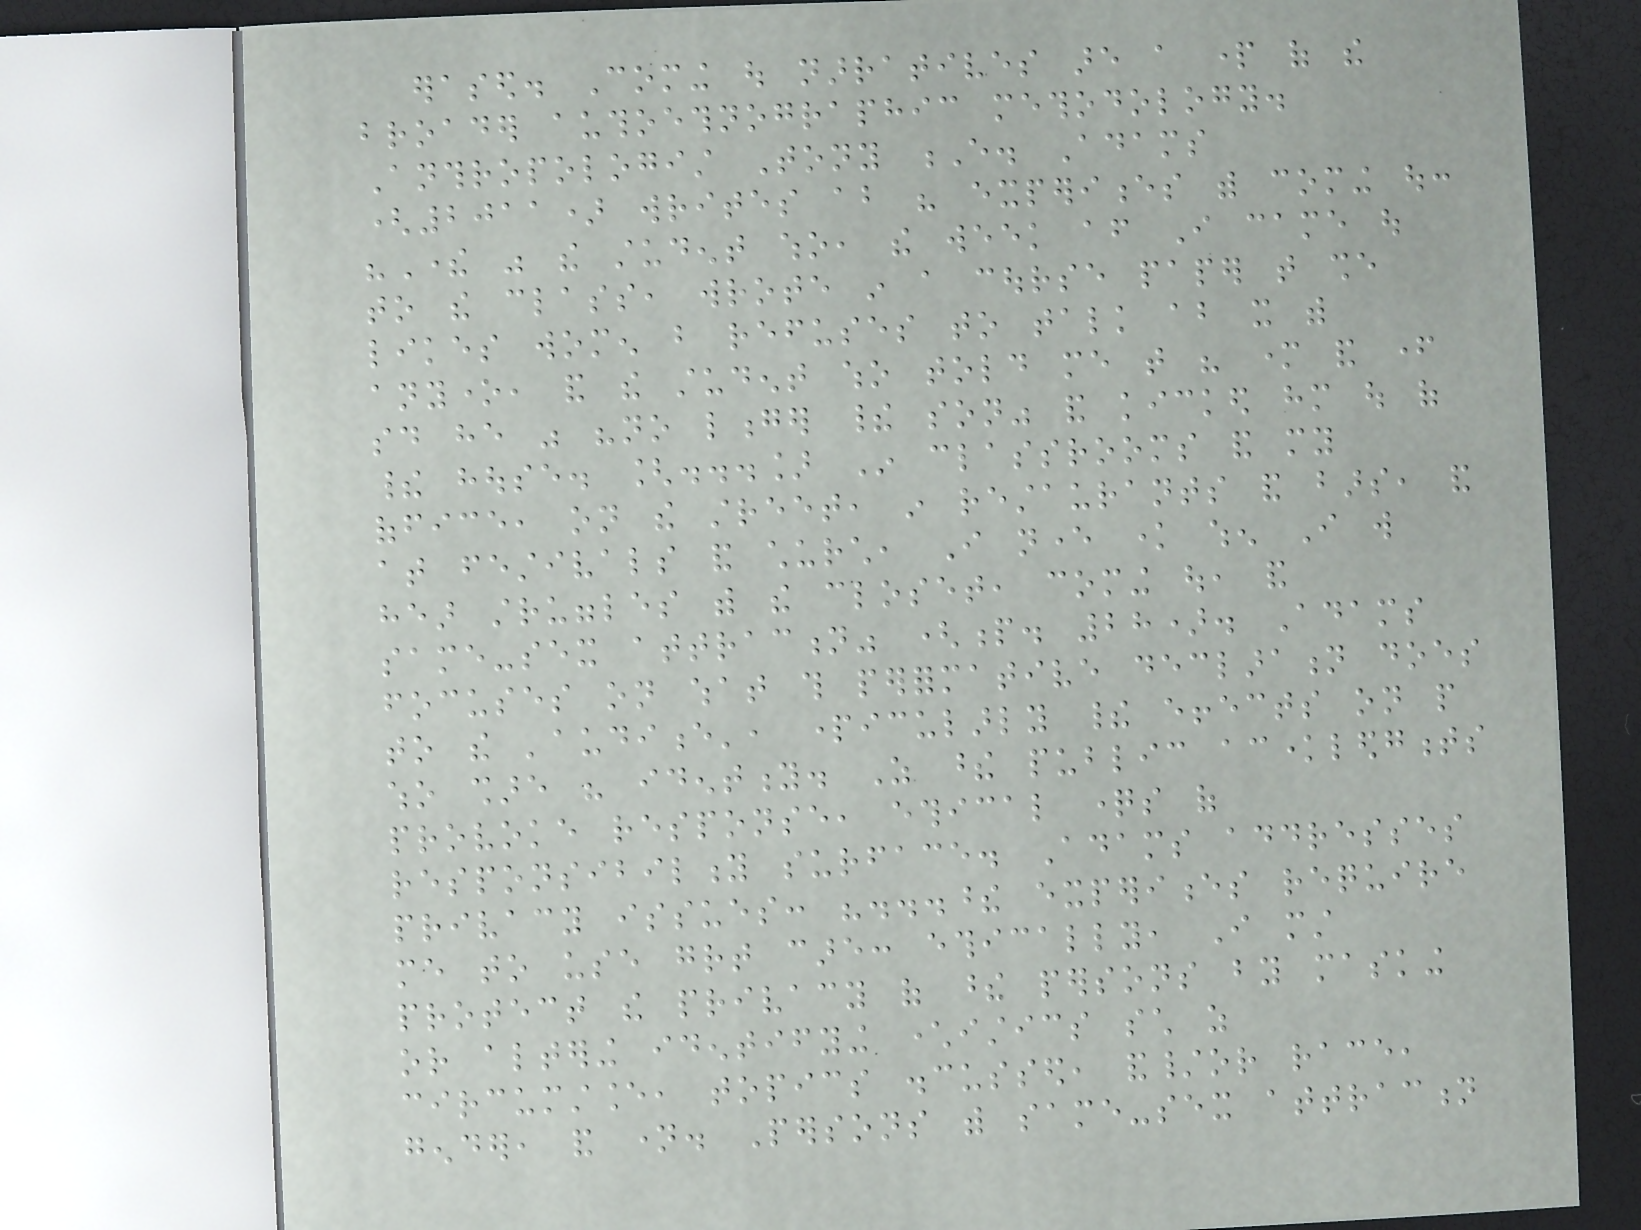erased. Coming out narratives are a part of the
broader authoethnographic methodology.
Anthropologist Tony E. Adams
(2011) writes about his experiences with coming out:
"There was the student who, the week after I came out
to the class, wrote in a course paper that she
likes women but refuses to talk about it with
anyone, and the student who told me that his mother and father
said he was "no longer their son" and kicked him out of
their house. [...] In classrooms and my
office, on the street, in restaurants and bars, and
at festivals and church, I never know when I will
hear struggles with the closet, coming out, and
same-sex attraction" (p. 28). Adams
focuses on what this performative declaration does
to the 'audience', particularly their effects on people
who share his identity. As these public acknowledgments
provoke response, ethical questions of
responsibility surface. Adams addresses
privacy issues: "...these experiences require
me to use great care: ethically, I must
protect the privacy of these persons by masking
or altering identifying characteristics such as
circumstance, topics discussed, and/or race,
gender, and name. Persons with same-sex attraction
